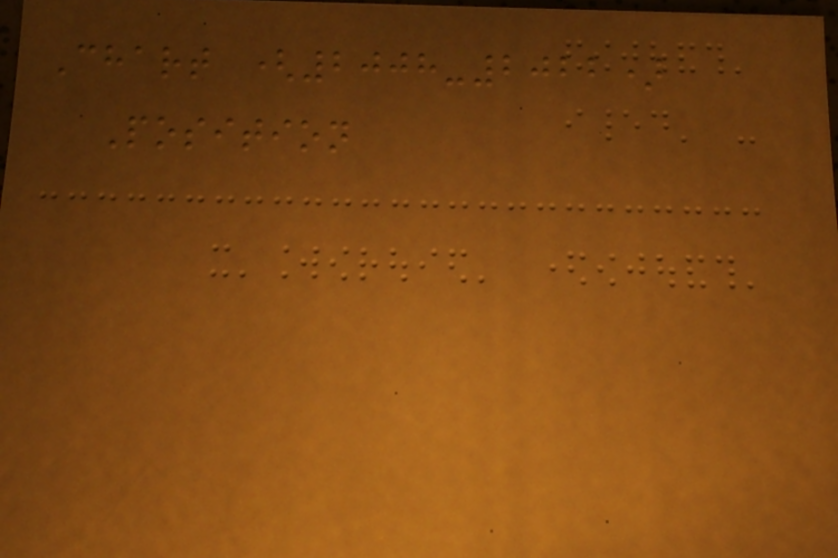Chart (2008-2022)
Position
